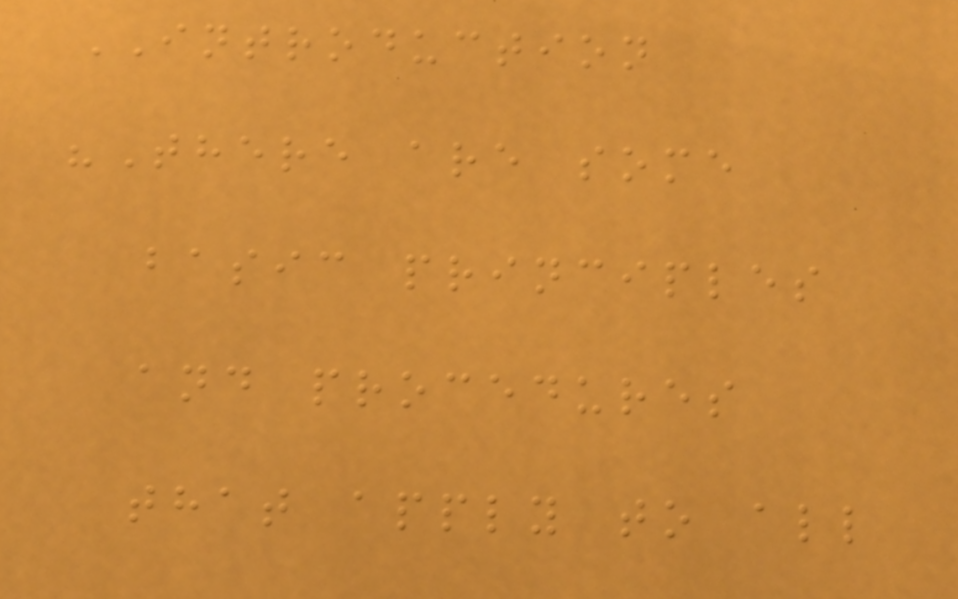INTRODUCTION
"There are some
basic principles
and procedures
that apply to all
